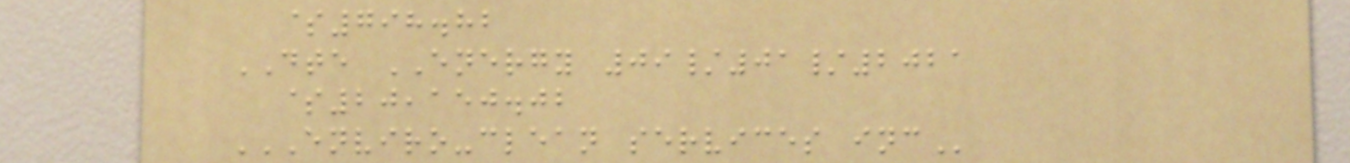$798.82
DTE ENERGY 09/01/2021
$20,150.02
ENVIRO-CLEAN SERVICES INC
